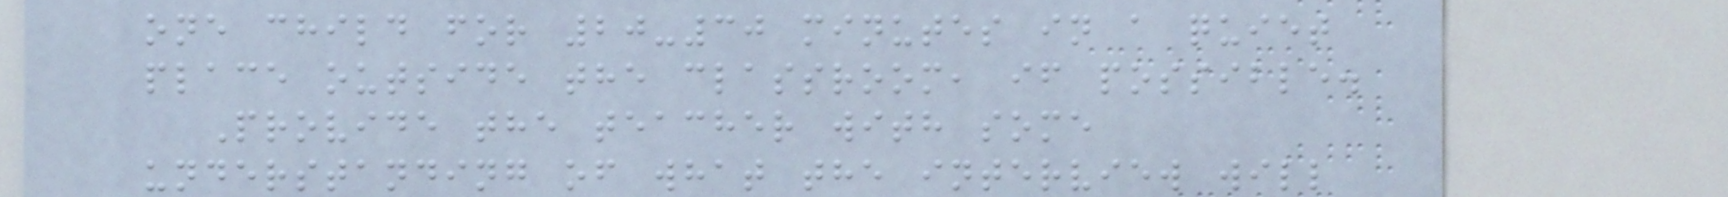one child for 20-30 minutes in a quiet
place outside the classroom, if possible.
Provide the teacher with some
understanding of what the interview will
